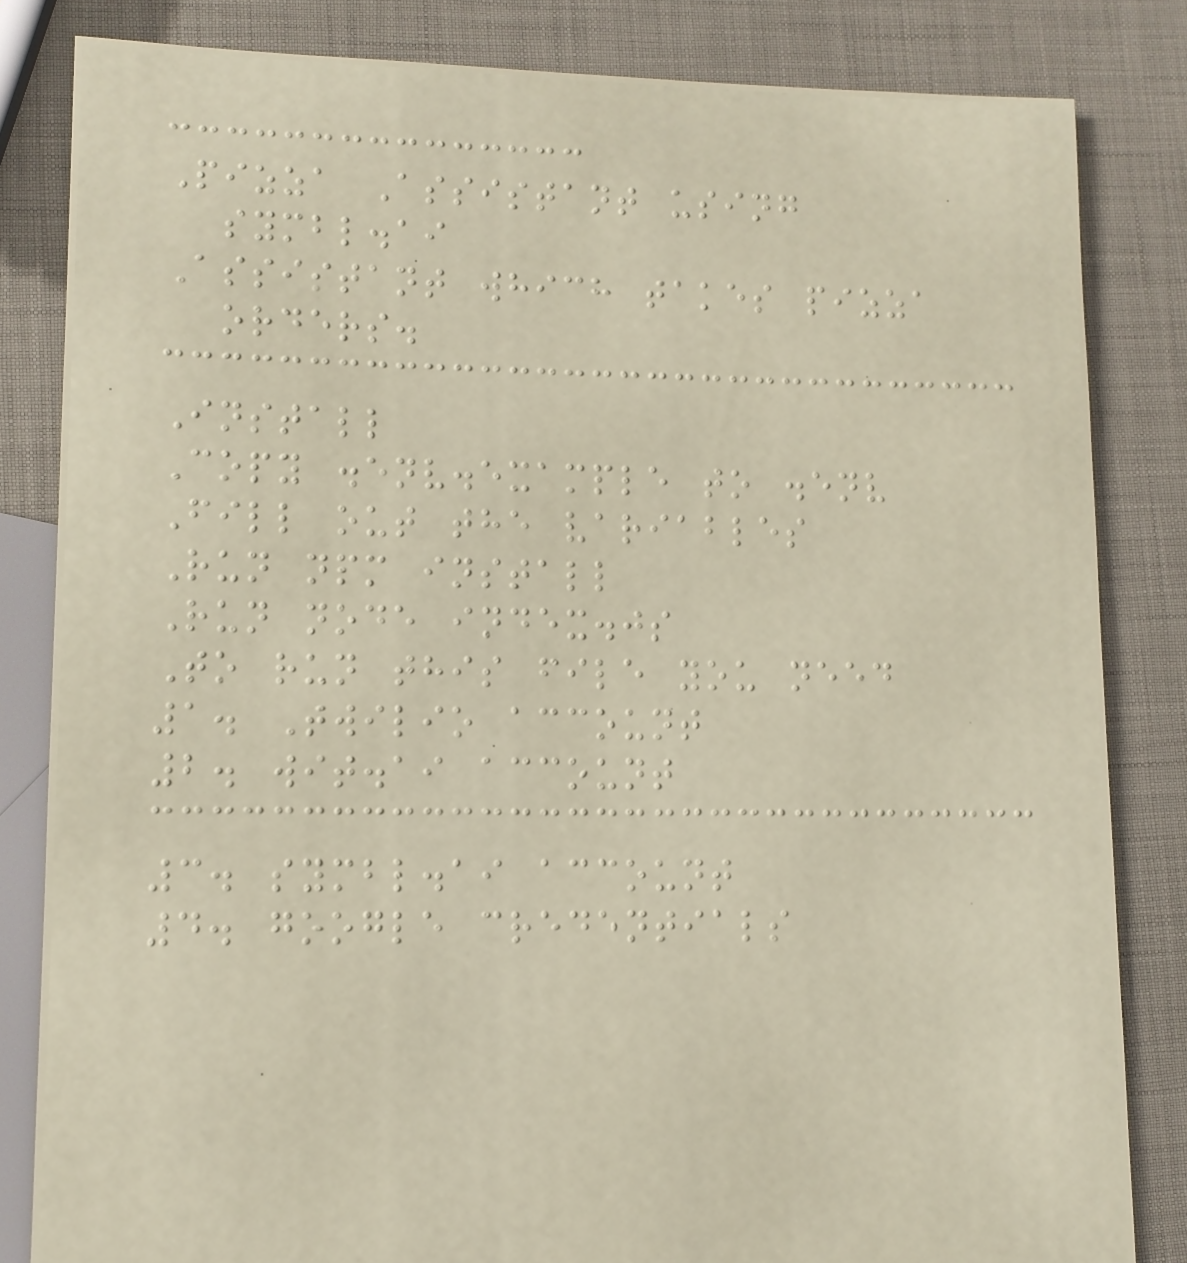Pizza Assistant using
symbl.ai
Assistant which takes pizza
orders.
Install
Copy .env.example to .env
Fill out the variables
Run npm install
Run node index.js
To run this file you need
1. Twilio account
2. wit.ai account
3. symbl.ai account
4. google credentials
